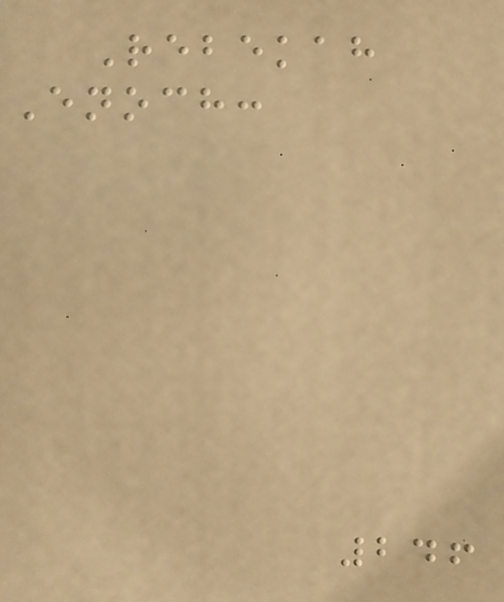Rebekah
Enoch:
246
